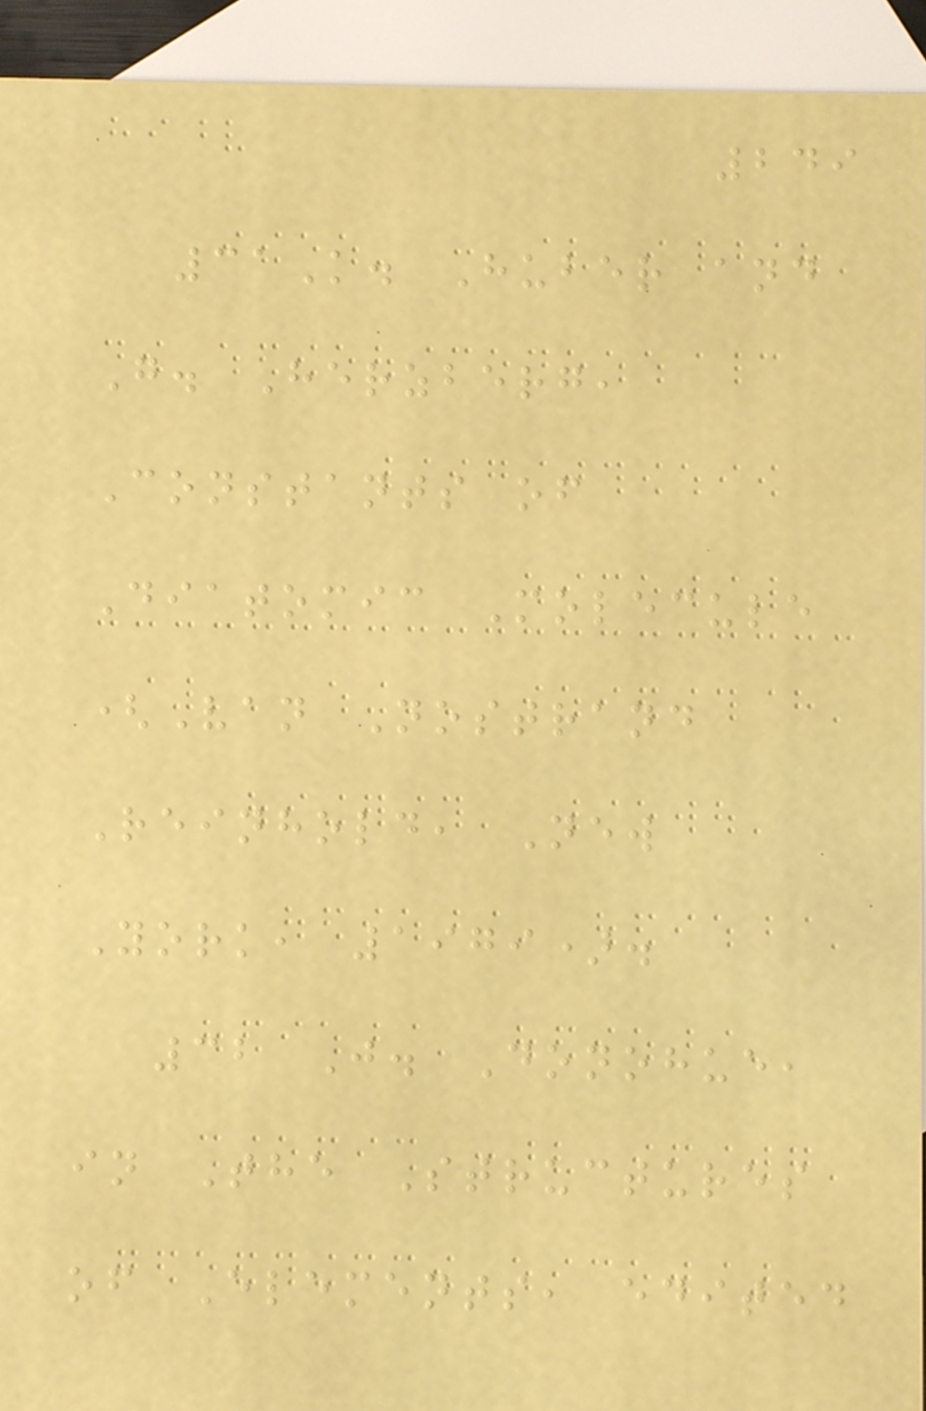249
31K. Huber and
G. Herzberg,
Constants of
Diatomic Molecule
(Van Nostrand
Reinhold, New
York, 1979).
32 J. Donohue,
in The Structures
of Elements, edited
